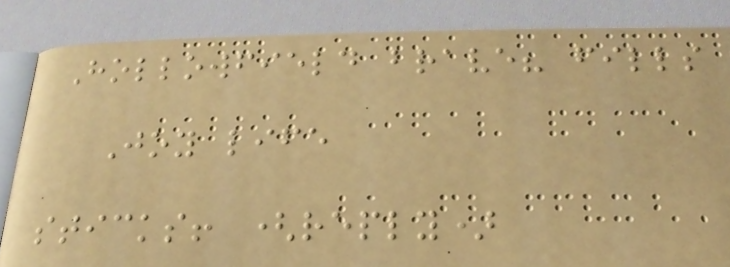Hollowfield brave? fills
Joy life
sticks! (reply)
